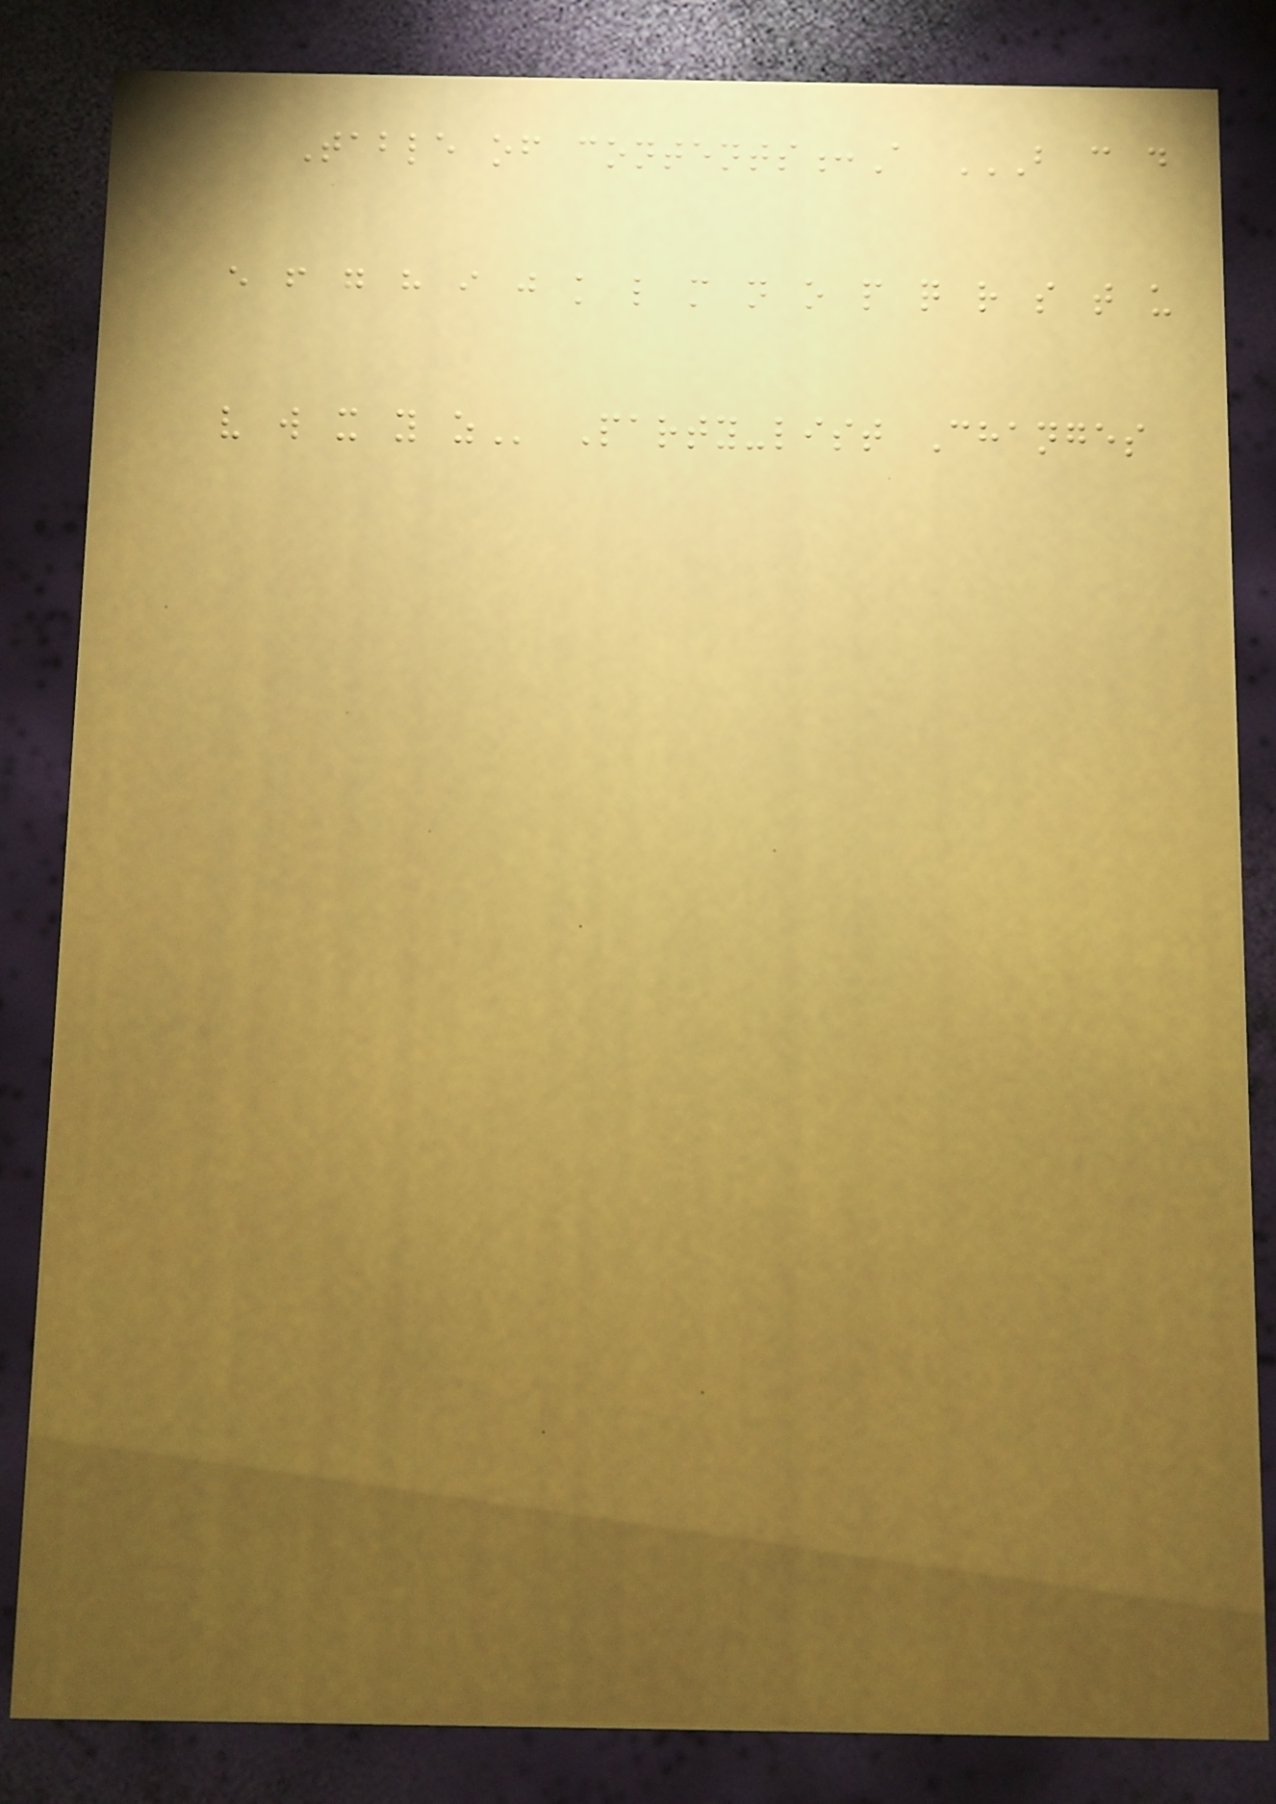Table of contents:A B C D
E F G H I J K L M N O P Q R S T U
V W X Y Z Party-list Changes
